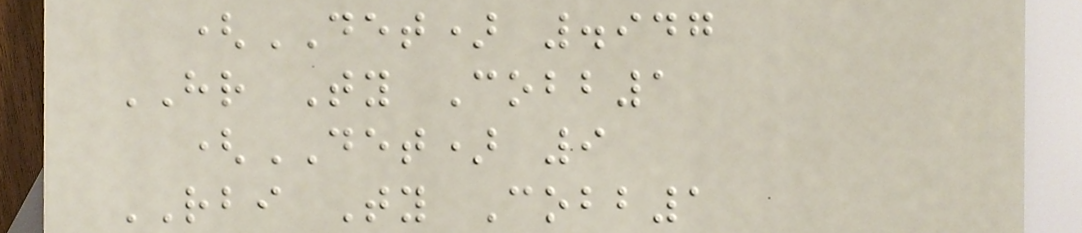(DET) .947
HR Ty Cobb1
(DET) 9
RBI Ty Cobb1
